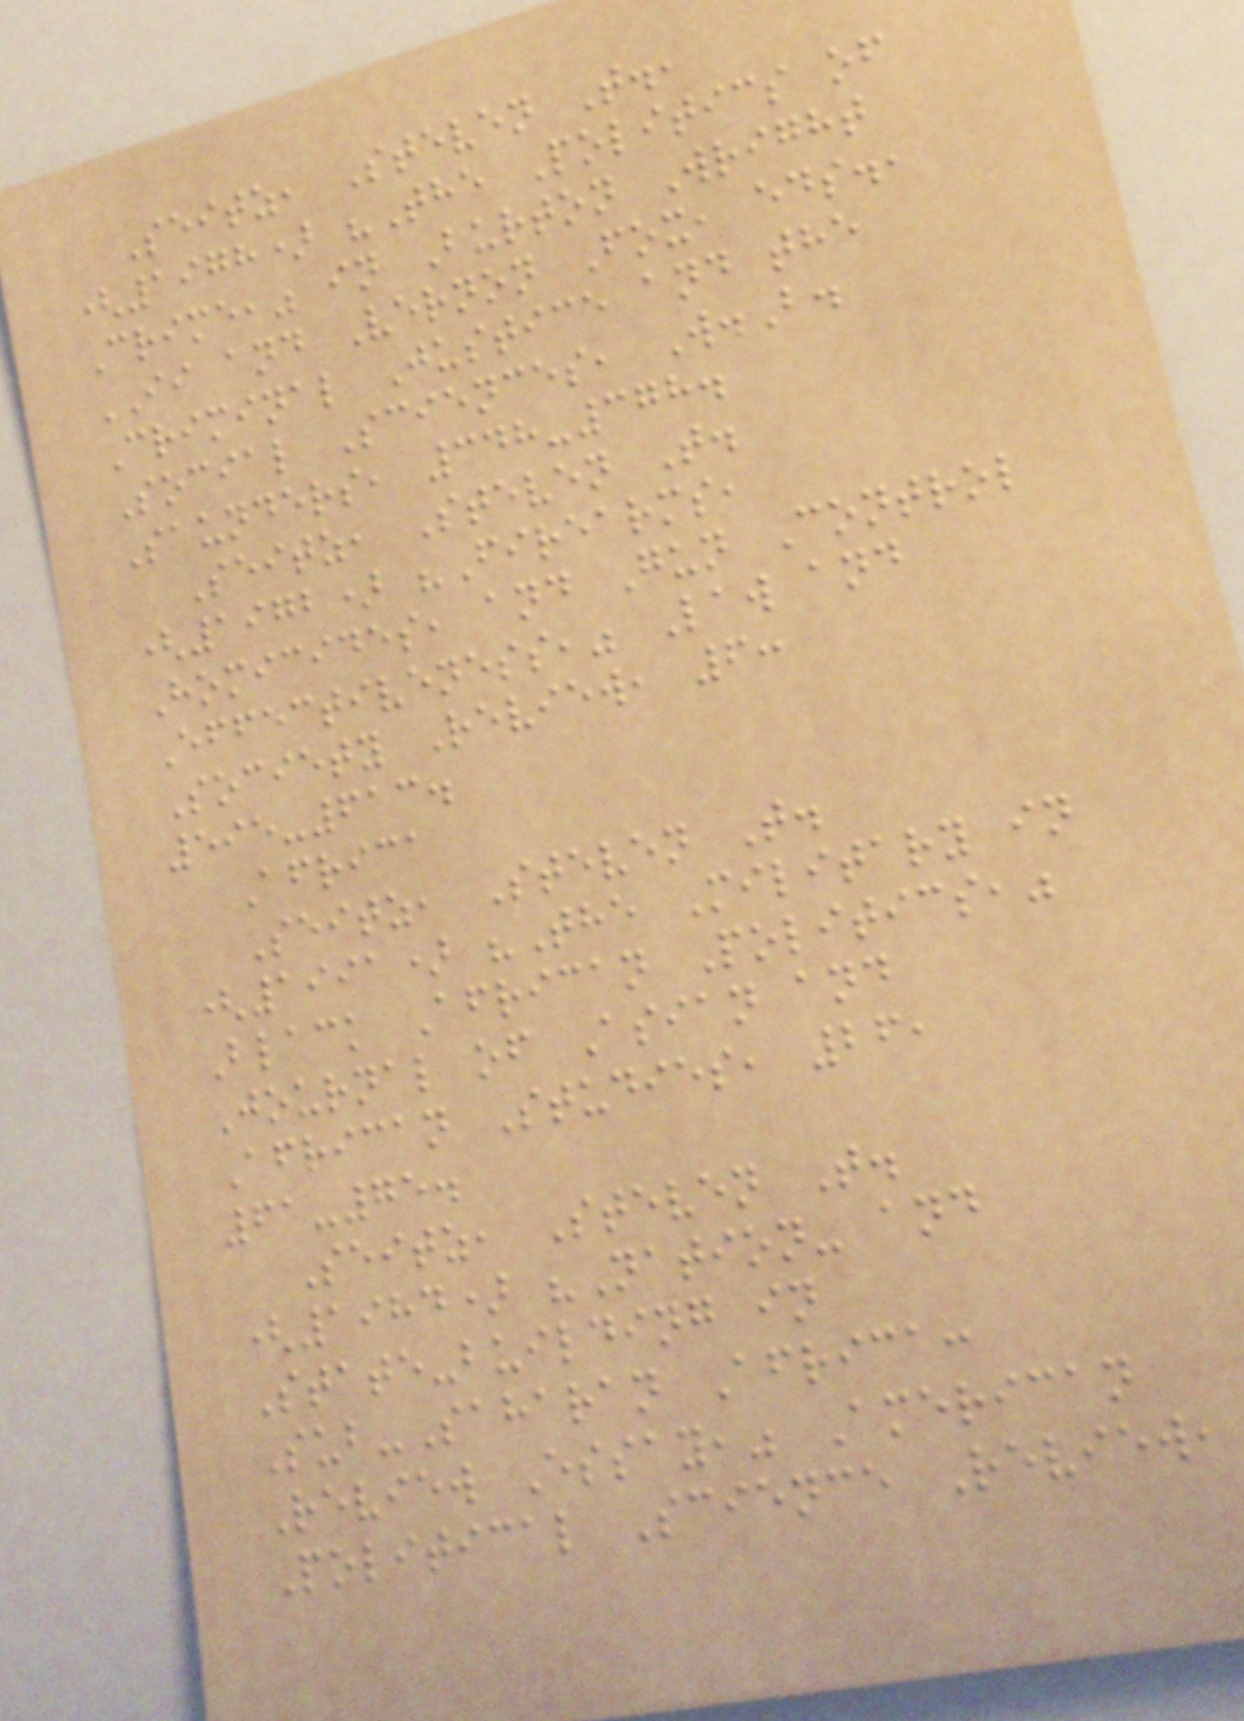Seitz, Steven T.,
(1978) "The Politics of
Crime," in Burton Wright
II and Vernon Fox, eds.,
Criminal Justice and the
Social Sciences, W.B.
Saunders, 348-378.
Seitz, Steven T.
(1972) "Firearms,
Homicides, and Gun Control
Effectiveness," Law and
Society Review, 6:
595-613.
Africa
Seitz, Steven T.
(1991) "The Military in
Black African Politics,"
Journal of Asian and
African Studies, 26,
61-75.
Seitz, Steven T.
(1984) "Nation- and
State-building in
Sub-Saharan Africa:
Review Essay," American
Political Science Review,
